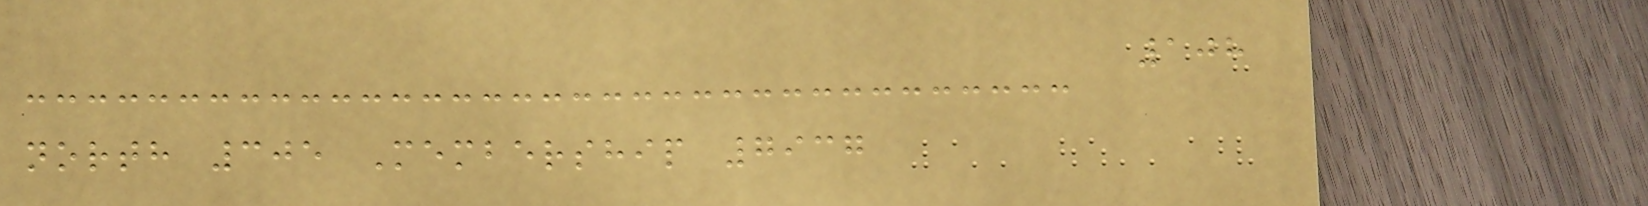108
north 305 Membership 7937
